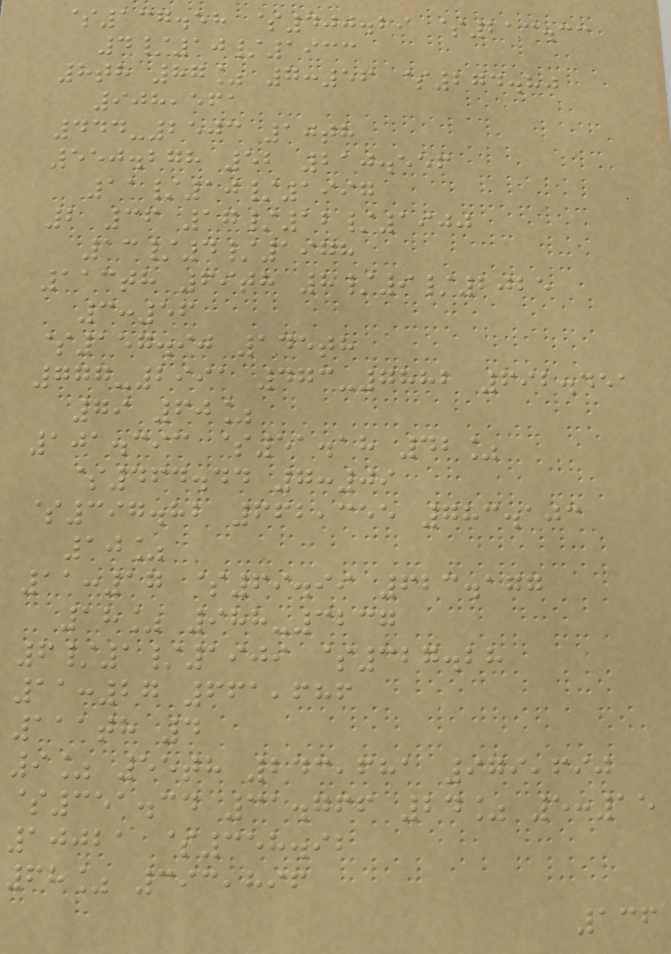$137.58 $400.29 $213.33
4/10/1933
8th 87% 7:56 $274.80
908,561
444-2503 10th
550.278 52 210.556
11/10/1997
2 36 17/12/1900
13/4/1978
113th 69th 8/9/2025
3:56
$157.90 145th
777-2991 473-7882 692.451
79 60%
101.393 $51.18 42%
$464.44 7:09
$397.82 662,355 783.103
10%
11:17 $69.99 623.177
18% 988-3237
6/1/1909 $327.28
11:27 661,686
111th 4
9% 55th 243,681 979,690
$351.34 31.766 24% 5:15
10021 $358.92
68% 393,896
136
